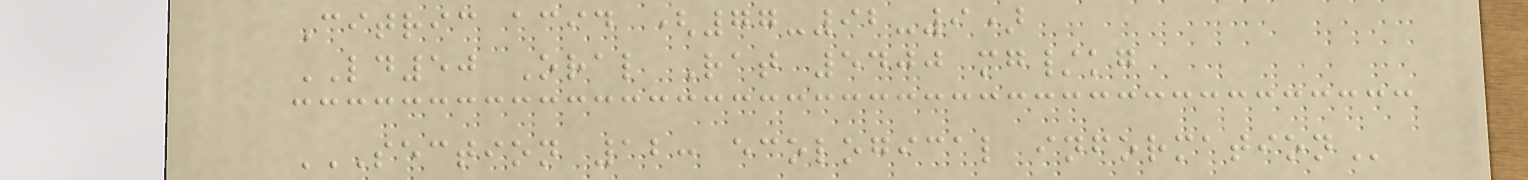Citric acid (77-92-9)
LD50 Oral Rat 5400 mg/kg
SECTION 12: ECOLOGICAL INFORMATION
